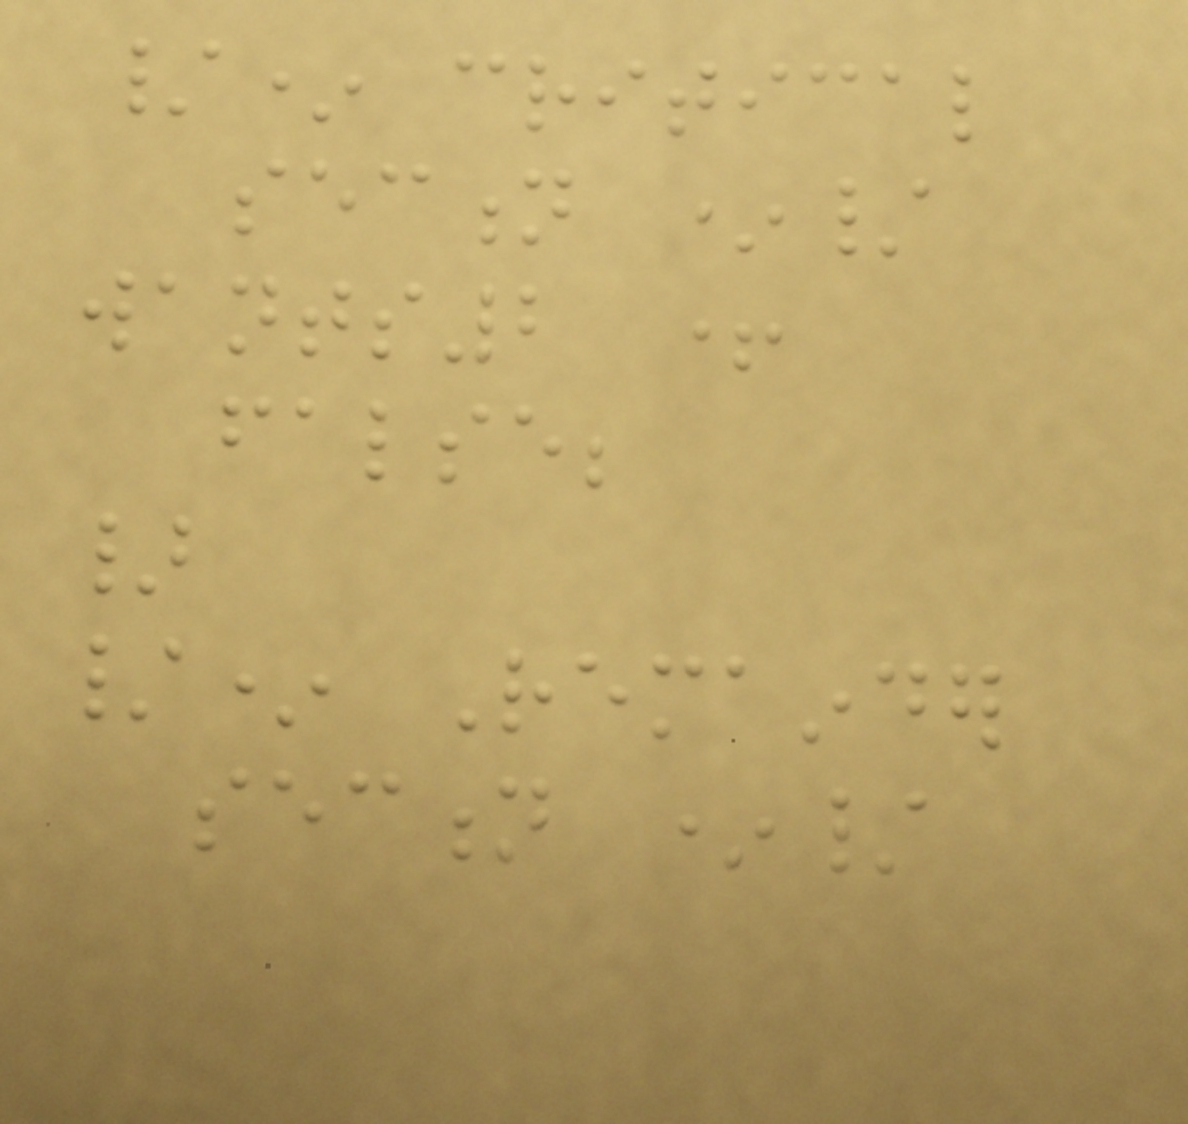/* critical
section */
wants2 +
false;
}
/* Remainder
section */
